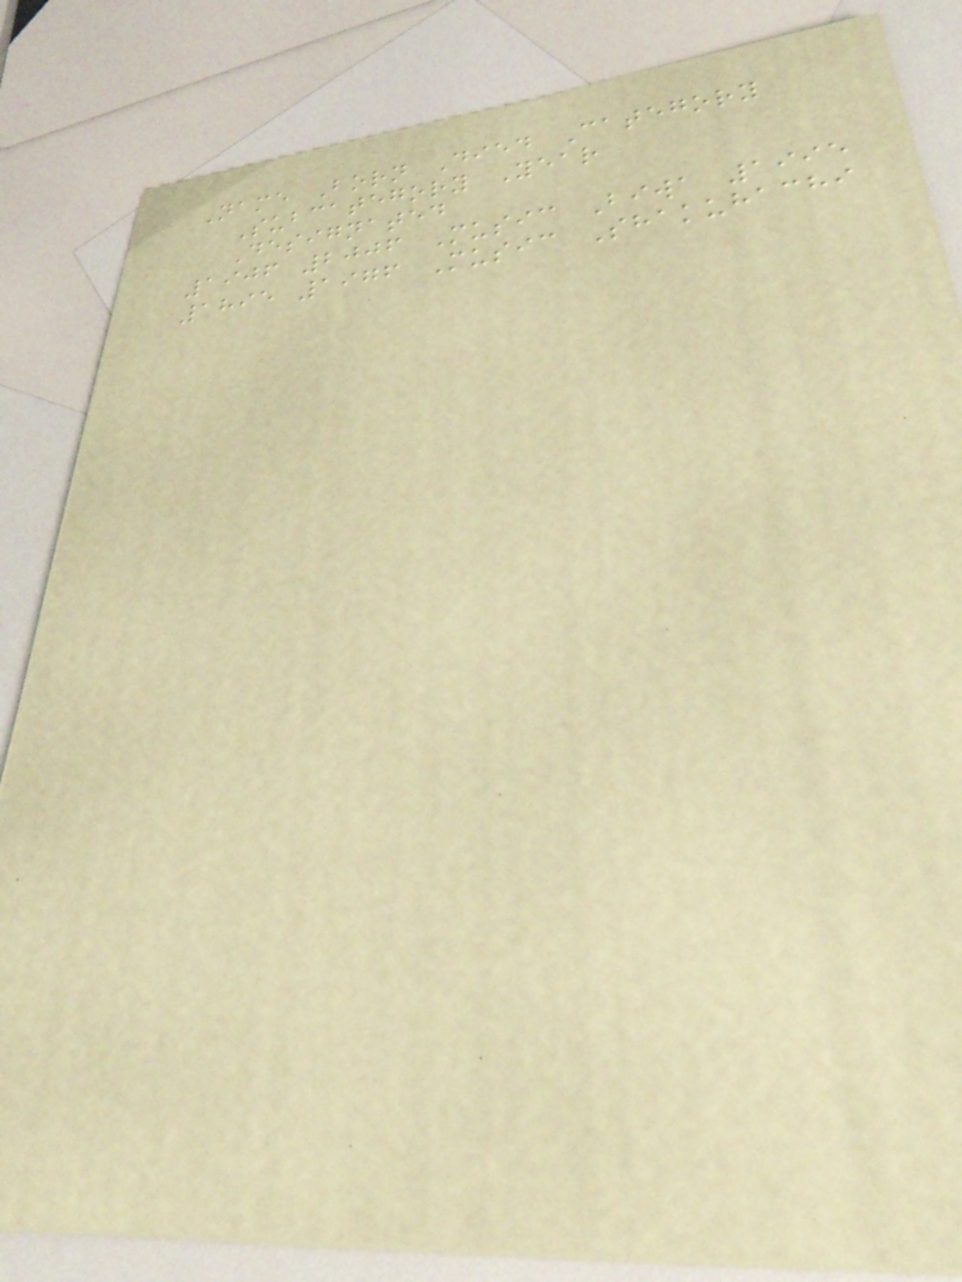Name Born Died Category
Subcategory Year
Designated
1906 2006 Music Biwa 1995
1895 1976 Music Shakuhachi
